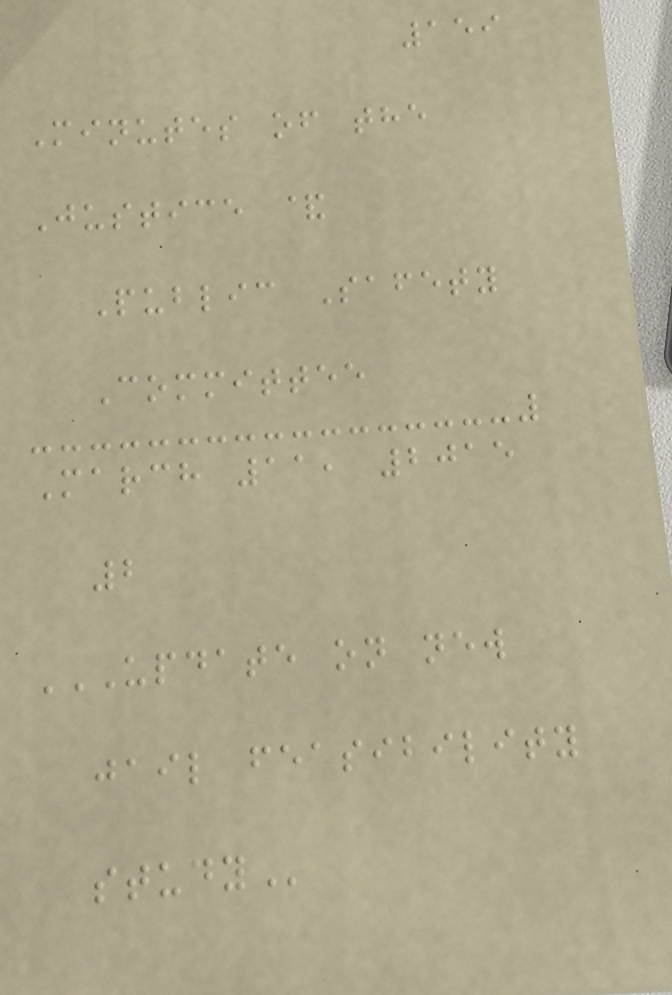159
Minutes of the
Justice &
Public Safety
Committee
March 11, 2015
2
UPDATE ON NEW
JAIL FEASIBILITY
STUDY
